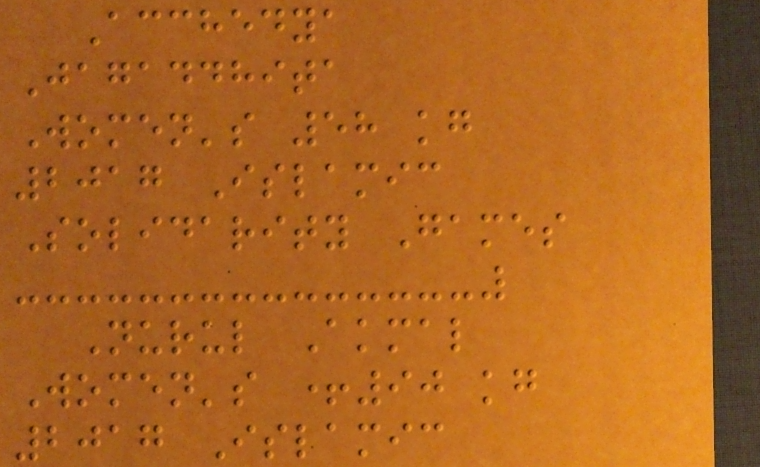Acchedya
Jagaddhita
Women's 58 kg
2017 Islamic
Solidarity Games
Nurul Akmal
Women's +90 kg
2017 Islamic
